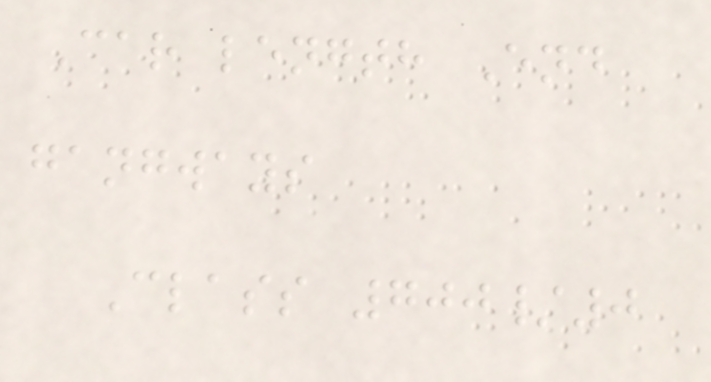Car length End
gangways
Class 700/0
